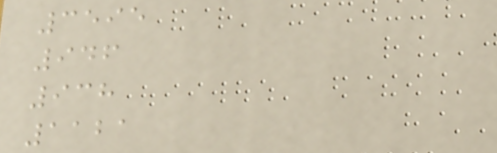3595
946
938
1121
